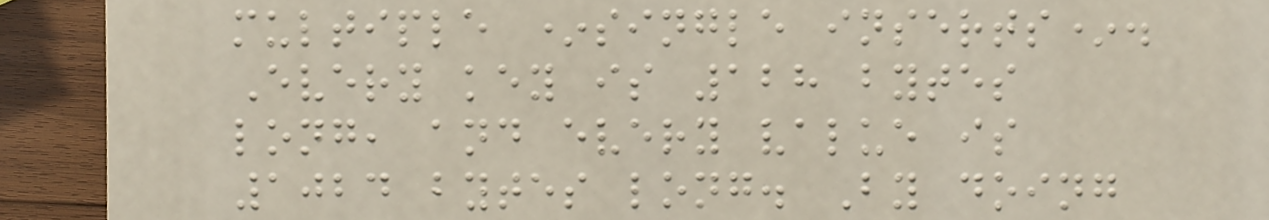multiple *single inserts*.
Every key is 128 bytes
long, and every value is
1024 bytes long. By doing
